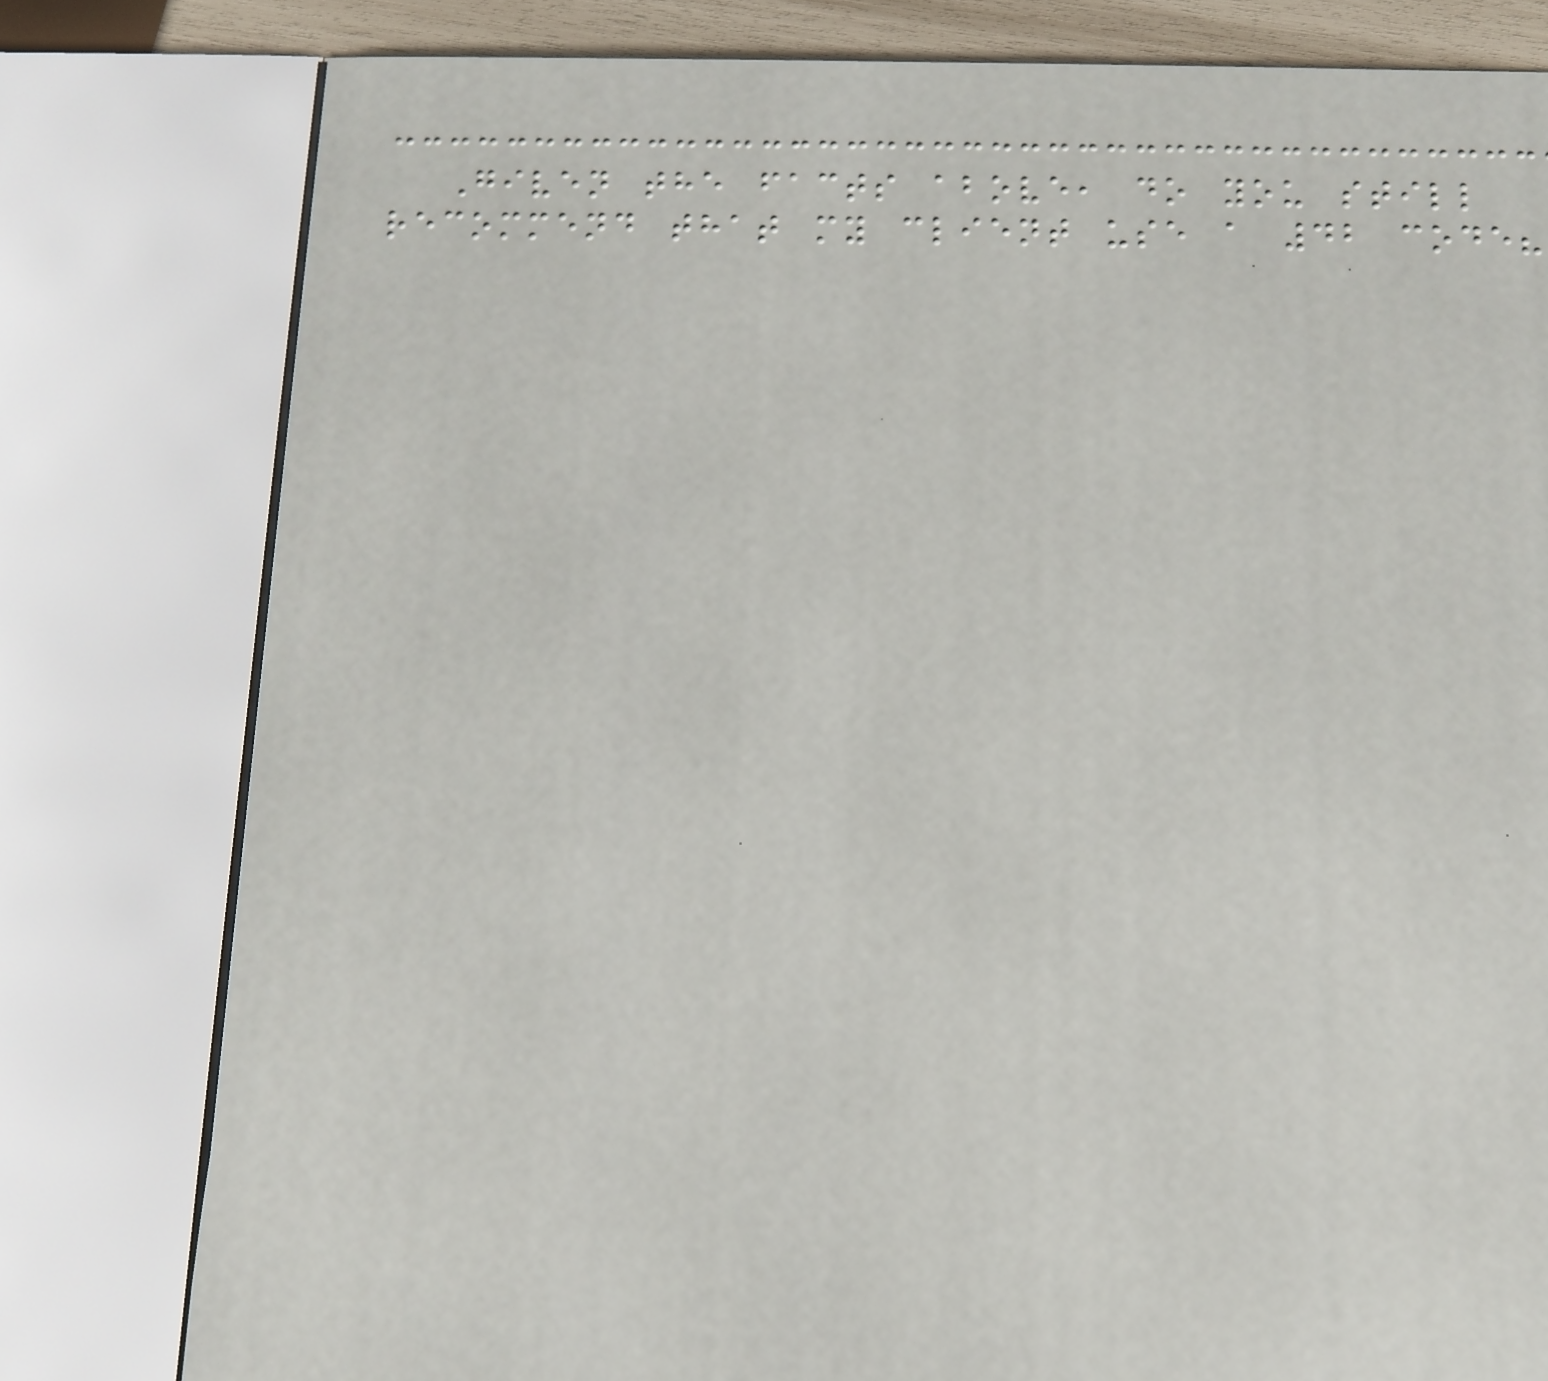Given the facts above, do you still
recommend that my client use a 42 code?
